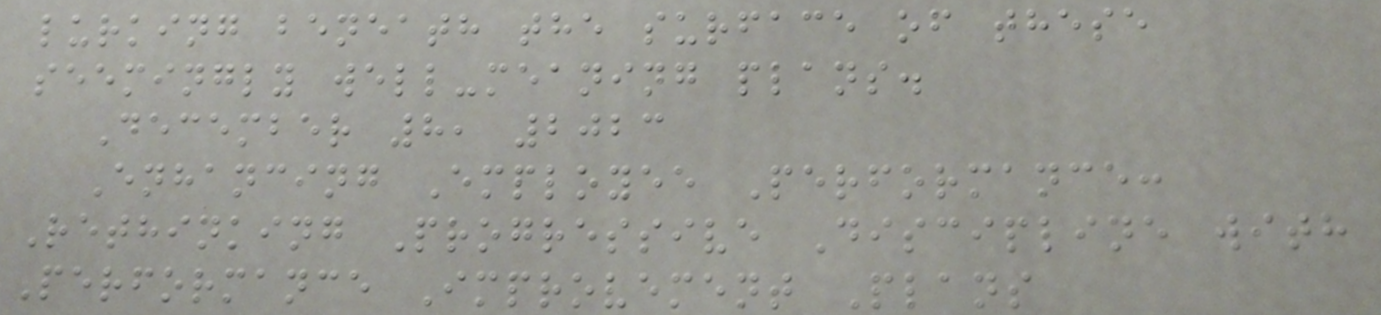lurking beneath the surface of these
seemingly well-meaning plans.
December 8, 2023
Enhancing Employee Performance:
Rethinking Progressive Discipline with
Performance Improvement Plans
